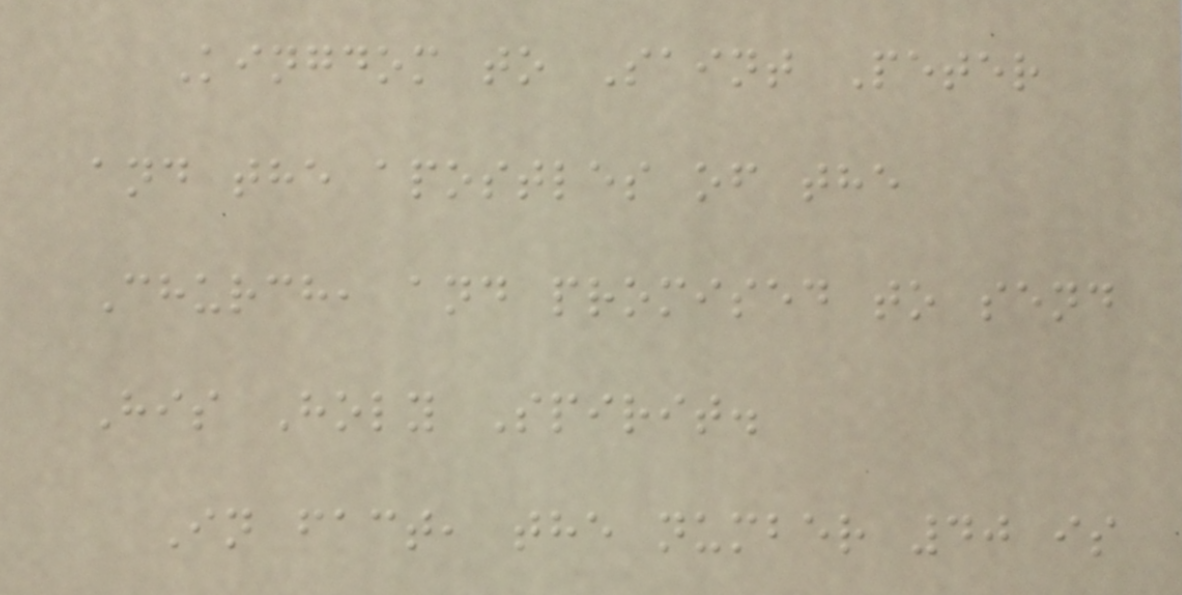Kingdom to Saint Peter
and the apostles of the
Church, and promised to send
His Holy Spirit.
In fact, the number 40 is
